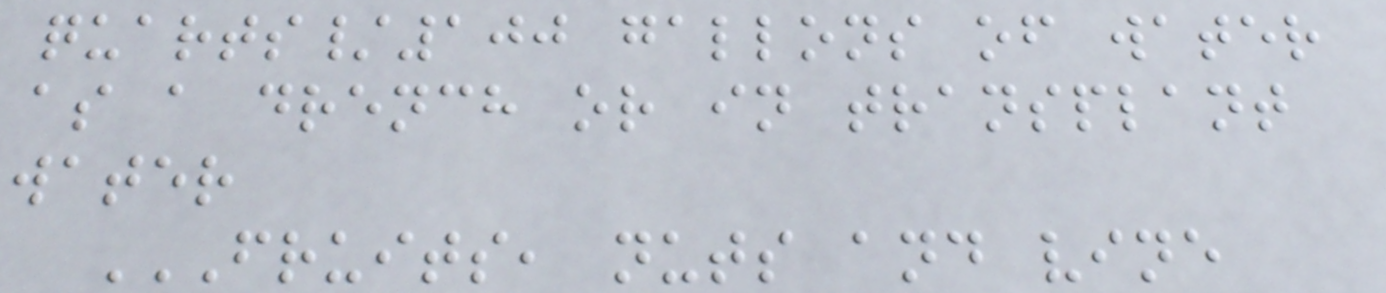quarts/100 gallons of water
as a drench or in transplant
water
FRUITS, NUTS AND VINE
